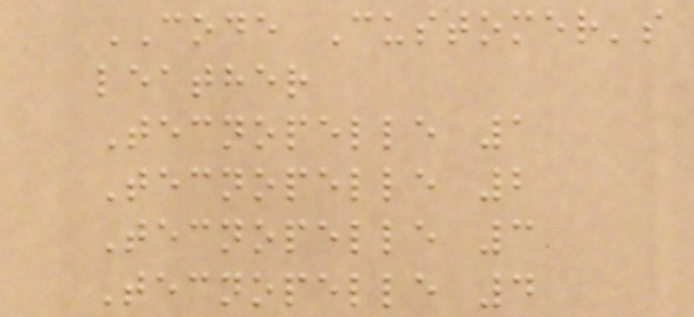CODE Customer's
leather
Tecnopelle 1
Tecnopelle 2
Tecnopelle 3
Tecnopelle 4
